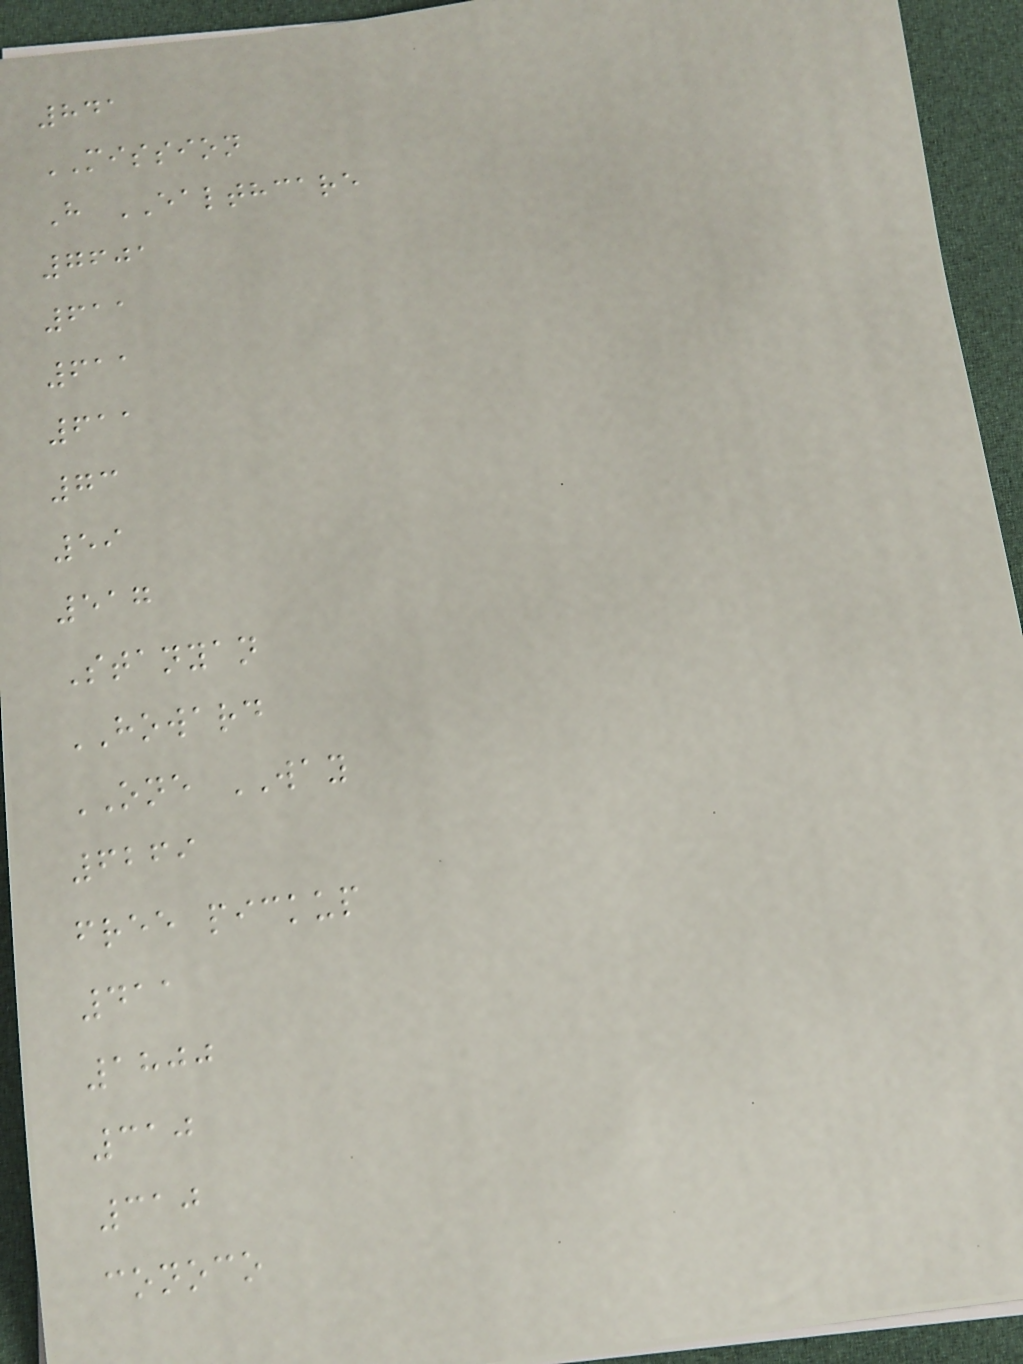841
MISSION
H EALTHCARE
7601
611
611
611
73
59
517
Stanyan
HOWARD
ONE WAY
6269
free pickup
411
1800
310
310
conoco
